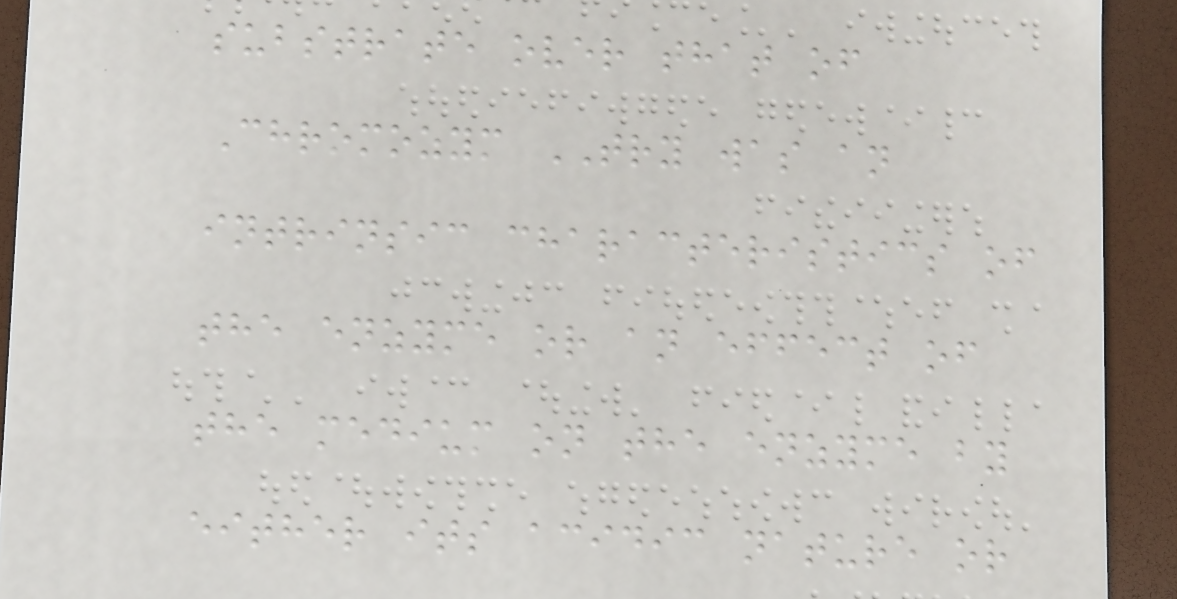substrate over that of
Chromozym TRY was an
intrinsic characteristics of
the enzyme or an effect of
the medium on the enzyme by
either its acidic nature or
